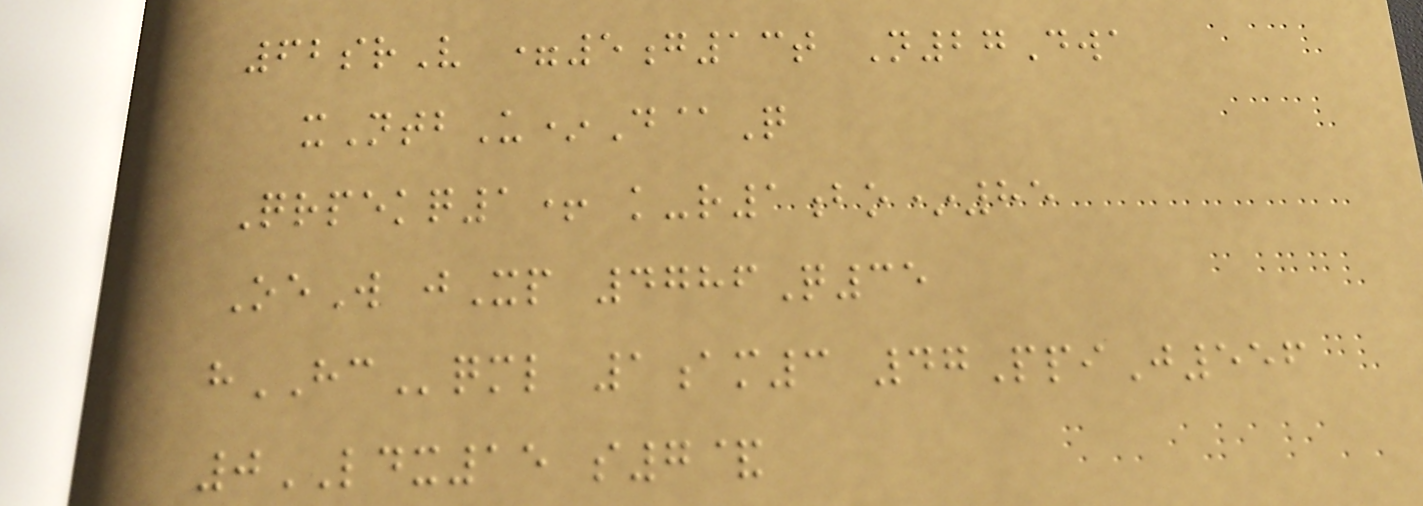62srV =5g13t N27Dwa
xNtbU*D@Q
Qrpekq1+ k-r1bo*85
OeW jXp 4786Q35
hHCqml 1am3 47PpiJ556
0LDX15 s7&
